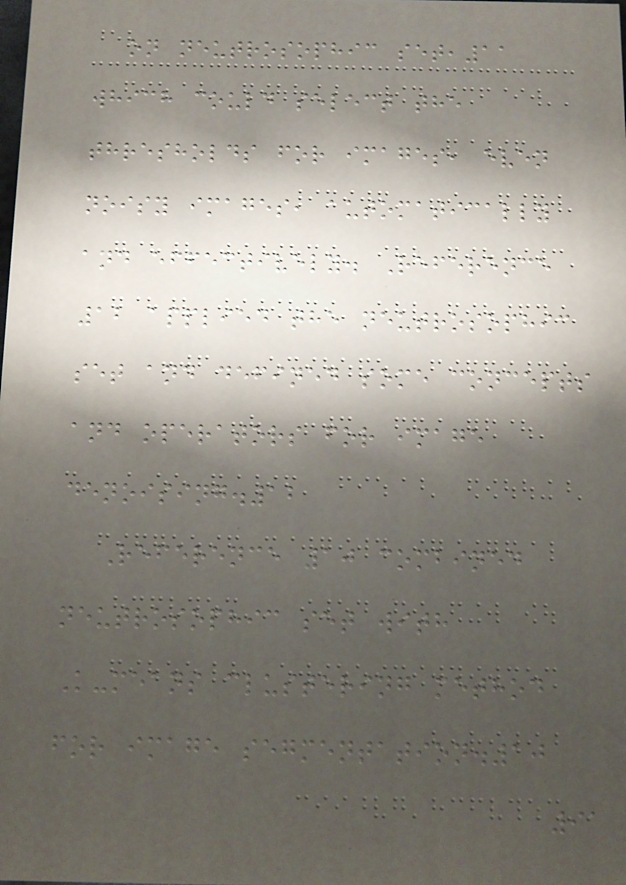on neutrosophic set,11
which could select the
thresholds for images, even
noisy images, automatically
and effectively. Reference
12 applied the neutrosophic
set and defined some concepts
and operators for image
denoising.12
Reference 10 combined
neutrosophic set with
K-means clustering method
for image segmentation.10
91
